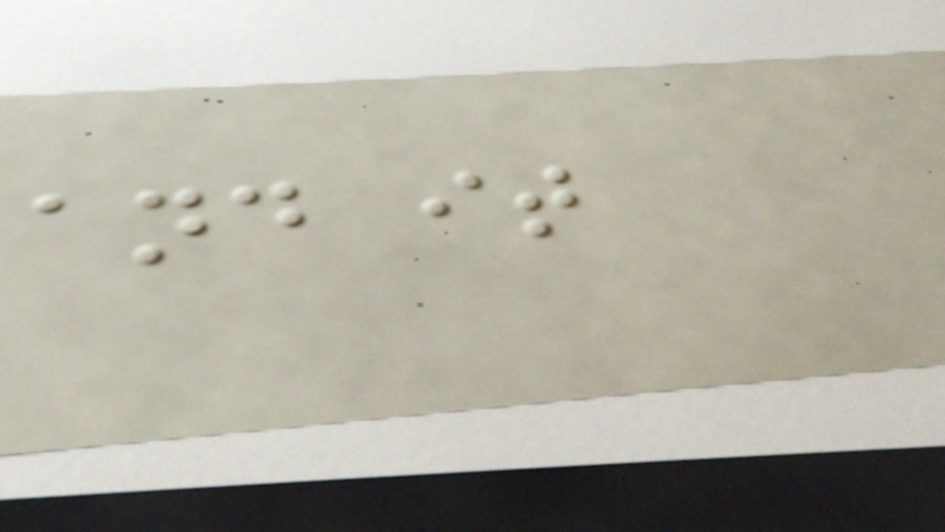and it
